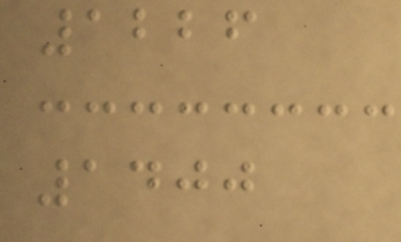1226
1400
